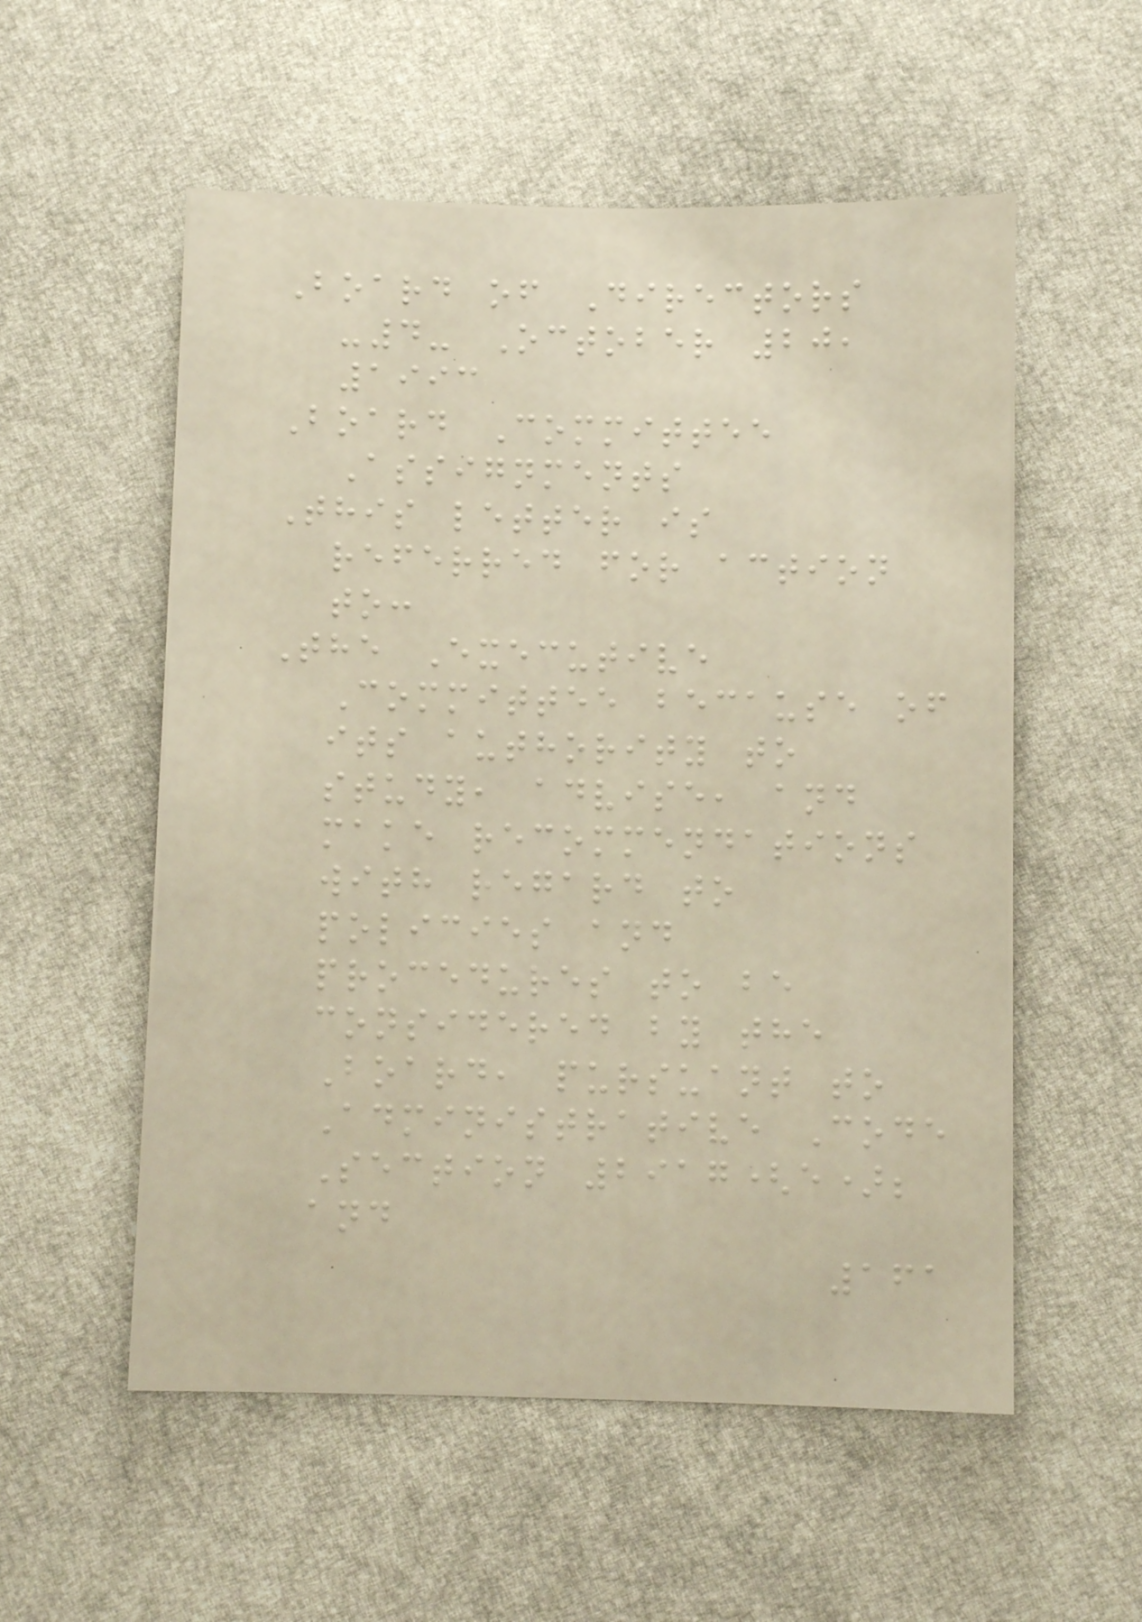Board of Directors
-4- October 20,
1993
Board Committee
Assignments
This letter is
referred for action
to:
The Executive
Committee because of
its authority to
study, advise, and
make recommendations
with regard to
policies and
procedures to be
considered by the
Board, pursuant to
Administrative Code
Section 2917(e);
and
161
